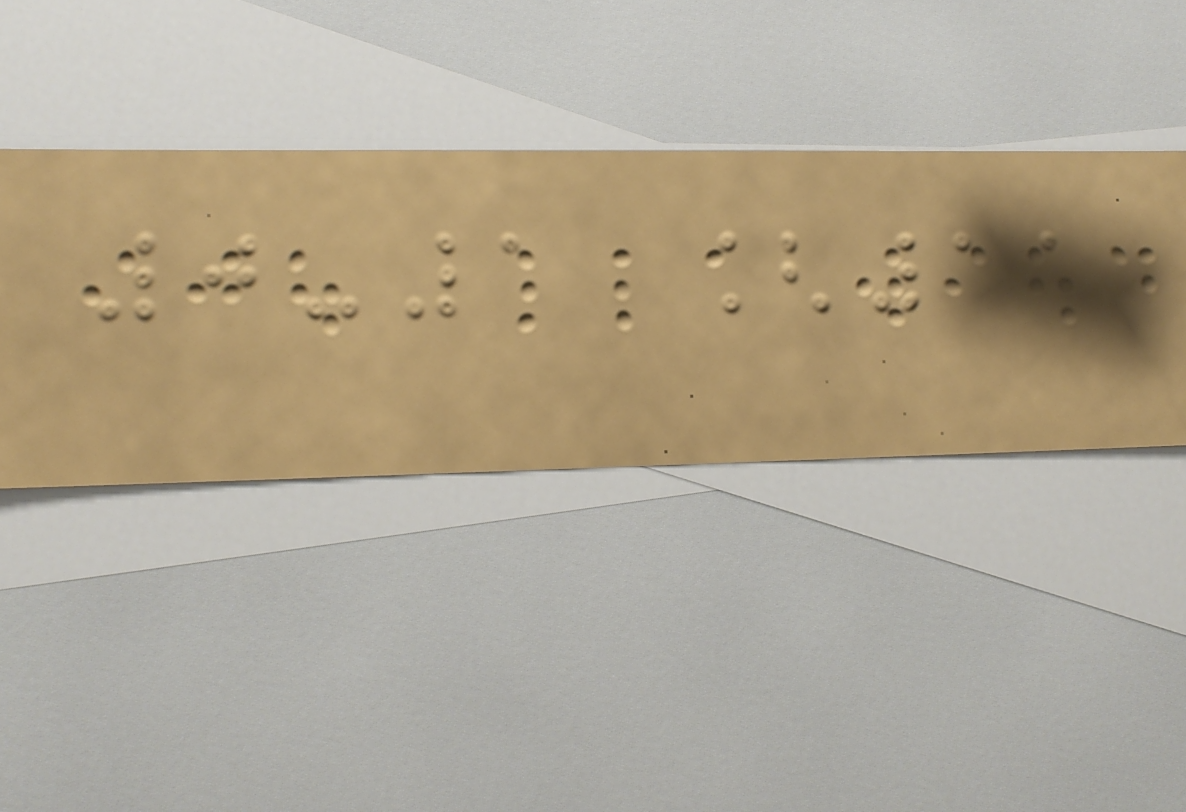0-1 [11
